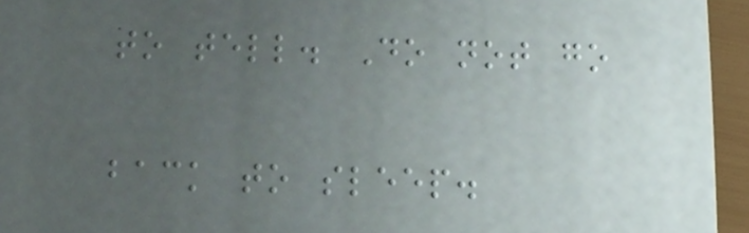to tell. Do not go
back to sleep.
